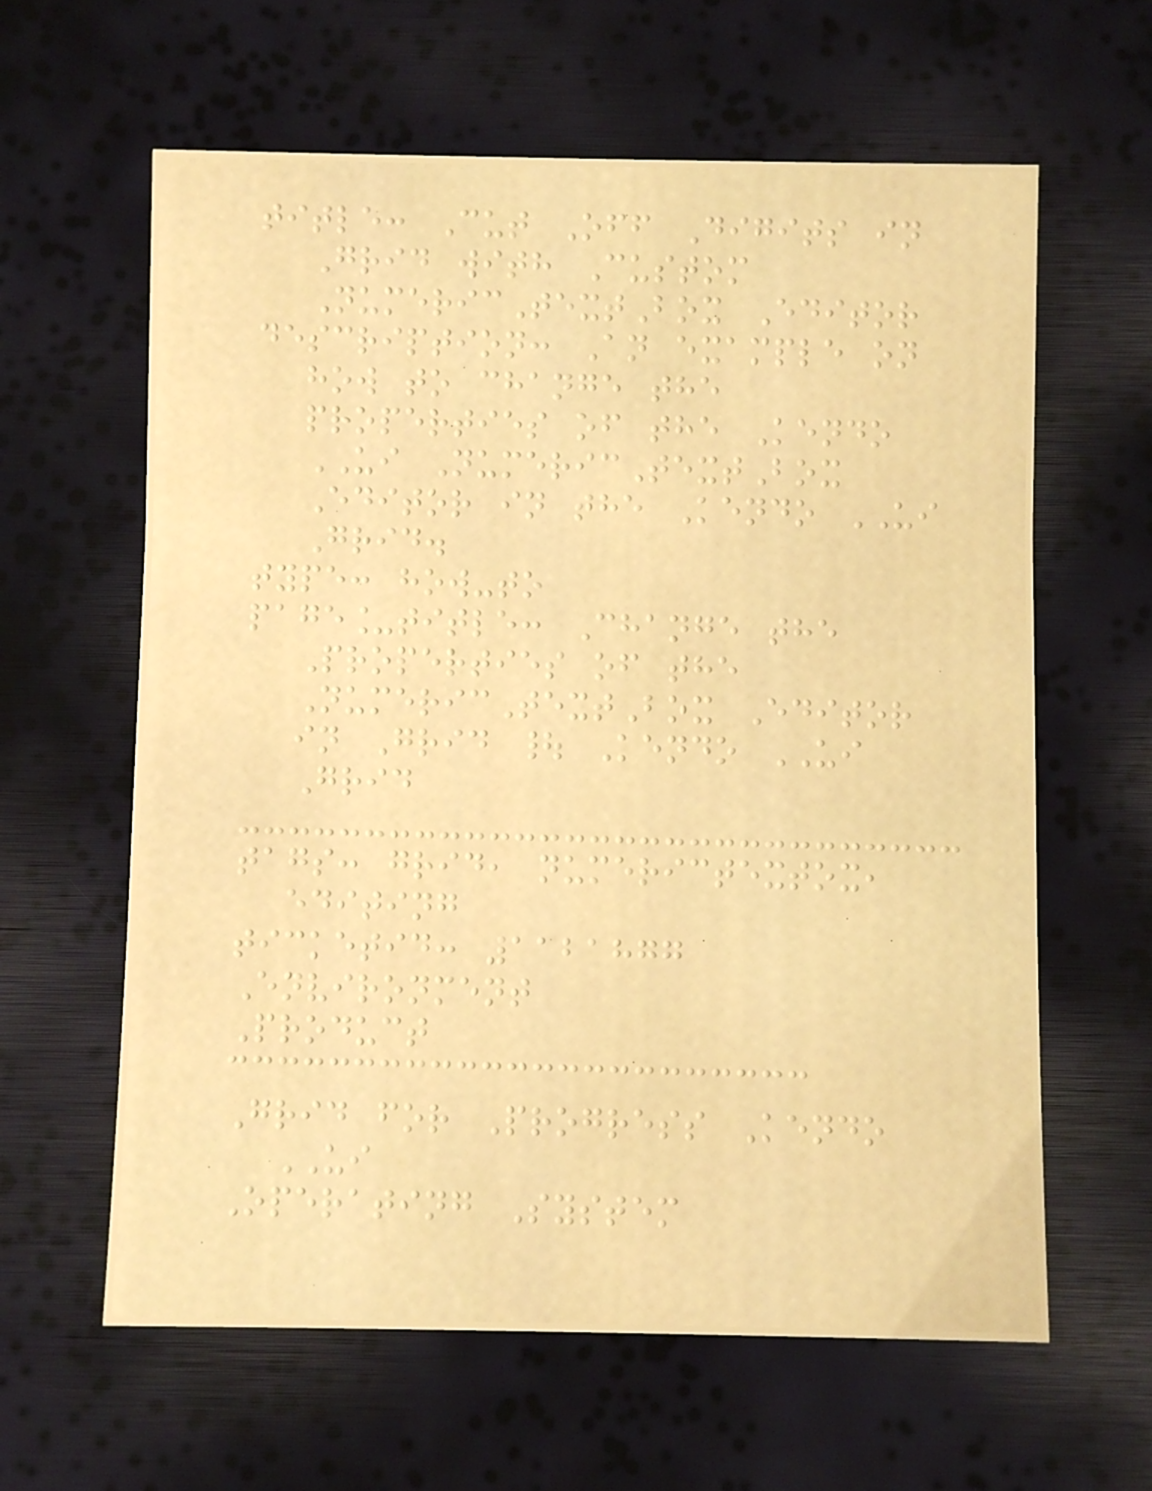title: Cut Off Digits in
Grid with Custom
NumericTextBox Editor
description: An example on
how to change the
properties of the Kendo
UI NumericTextBox
Editor in the Kendo UI
Grid.
type: how-to
page_title: Change the
Properties of the
NumericTextBox Editor
in Grid | Kendo UI
Grid
tags: grid, numerictextox,
editing
ticketid: 1121877
Environment
Product
Grid for Progress Kendo
UI
Operating System
